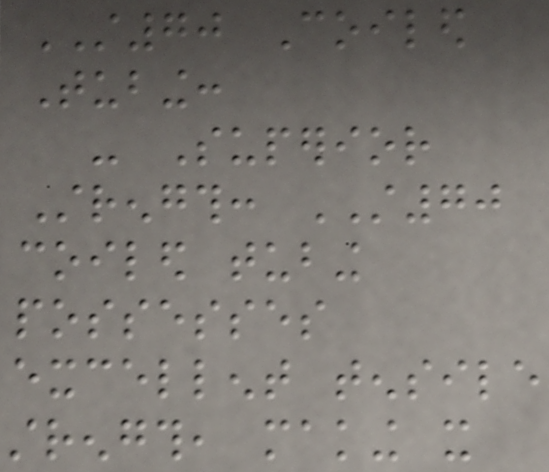ST70 Coiled
Tubing:
- Superior
Strength: ST70
coiled tubing
possesses
excellent tensile
strength, making it
